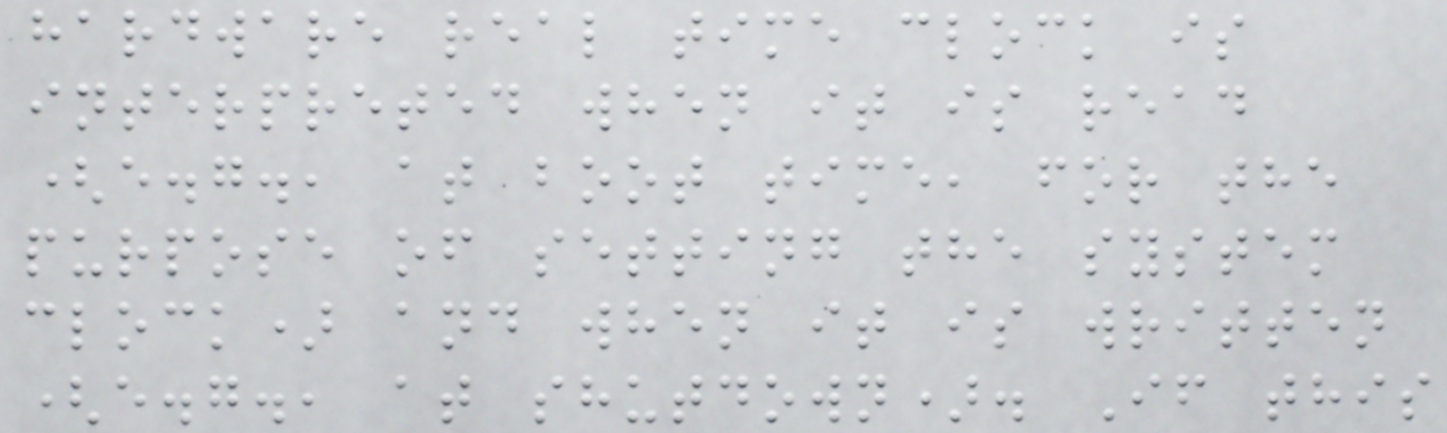hardware real time clock is
interpreted when it is read
(e.g., at boot time, for the
purpose of setting the system
clock) and when it is written
(e.g., at shutdown). If this
